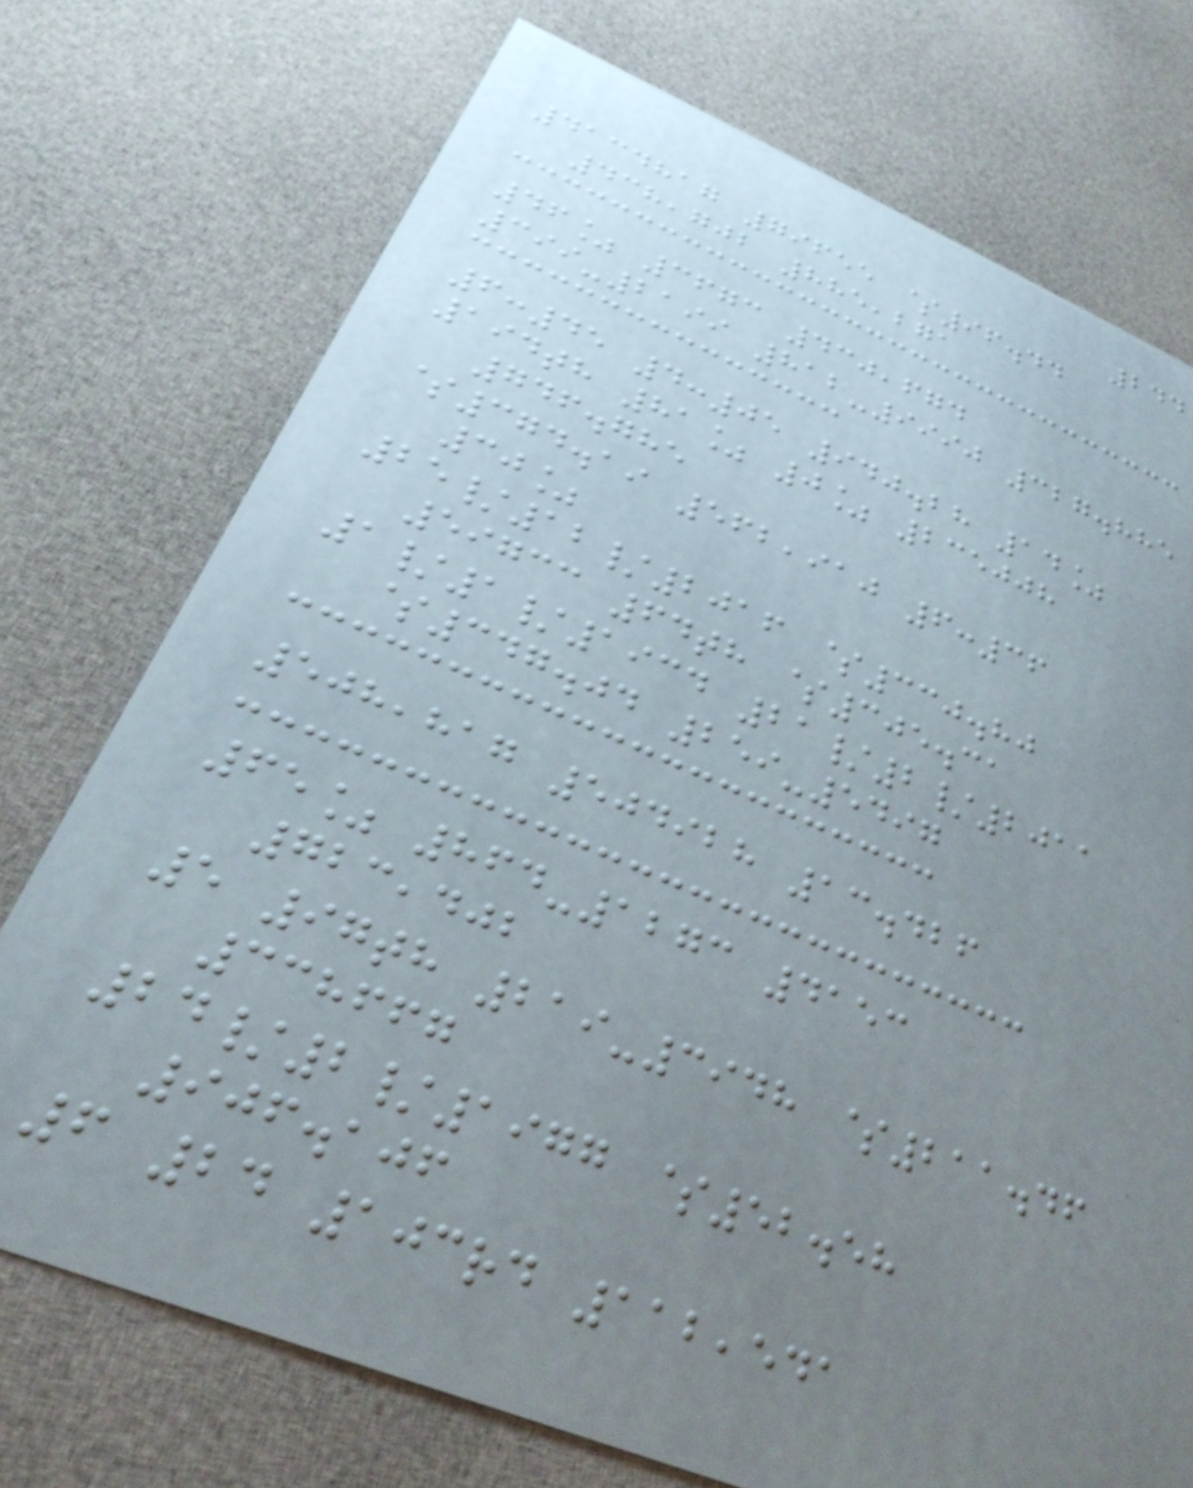244
4134817 79655 $96.44
438,702 885,271
46% 3673 430,674
399-2199 812-9990 327.885
6:45 4:05 940.28 14%
194th 81% 0% 235008
746.785
$374.19 562,910 6:36
30%
25/12/2016 $330.80
59733 64th $305.31
1/1/1934 21/2/2011
$347.04 259-5497
508,817 504928 13.426
65% 864-1273 4153
723,402
5 97th 219-3948 $211.46
338667
24/2/1977 $52.58
906.106
6 24 103rd 112,541
